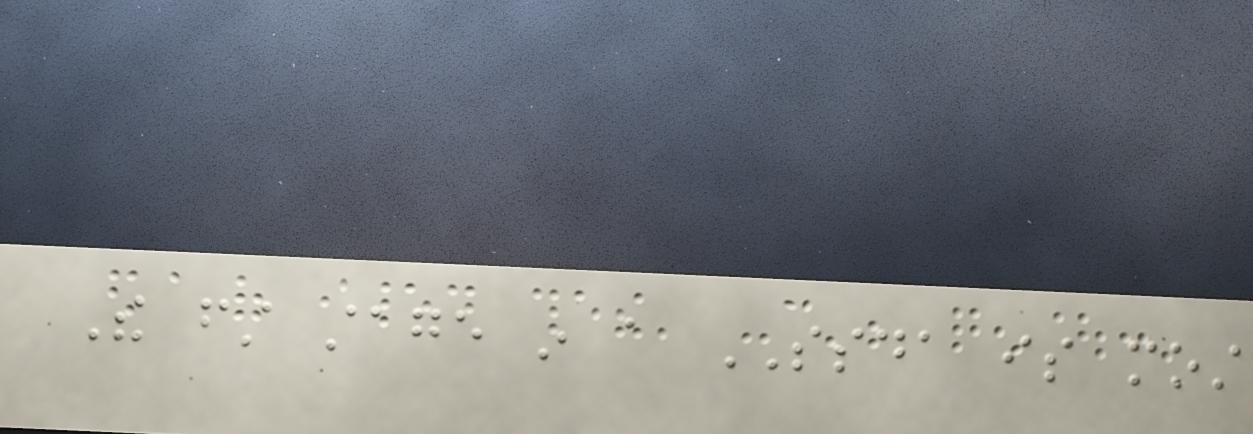The first stage in a SSDA is most
